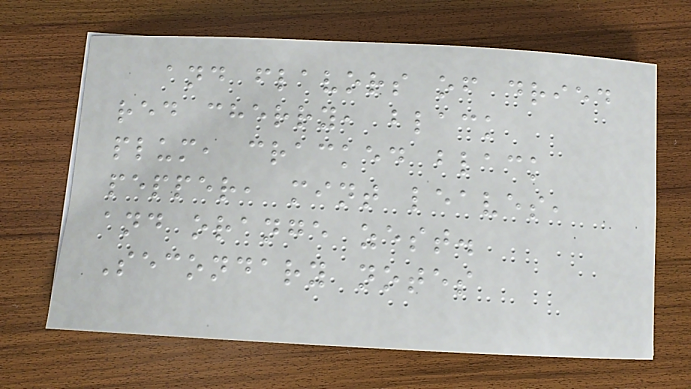and flavors of dried
red cherry, black
plum, cracked black
pepper, mint leaves,
and orange zest.
Secondary notes
